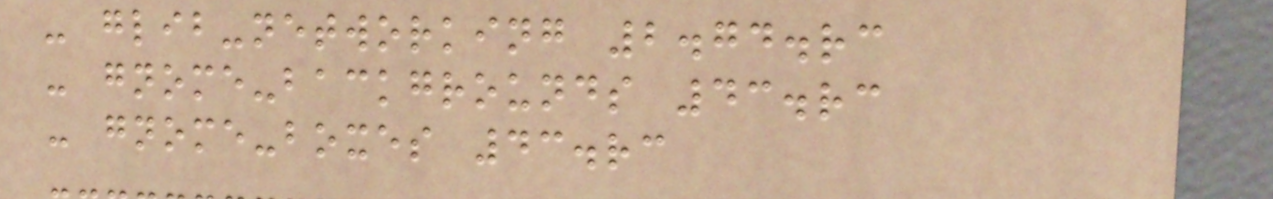- glib-networking 2.74.rc
- gnome-backgrounds 43.rc
- gnome-boxes 43.rc
